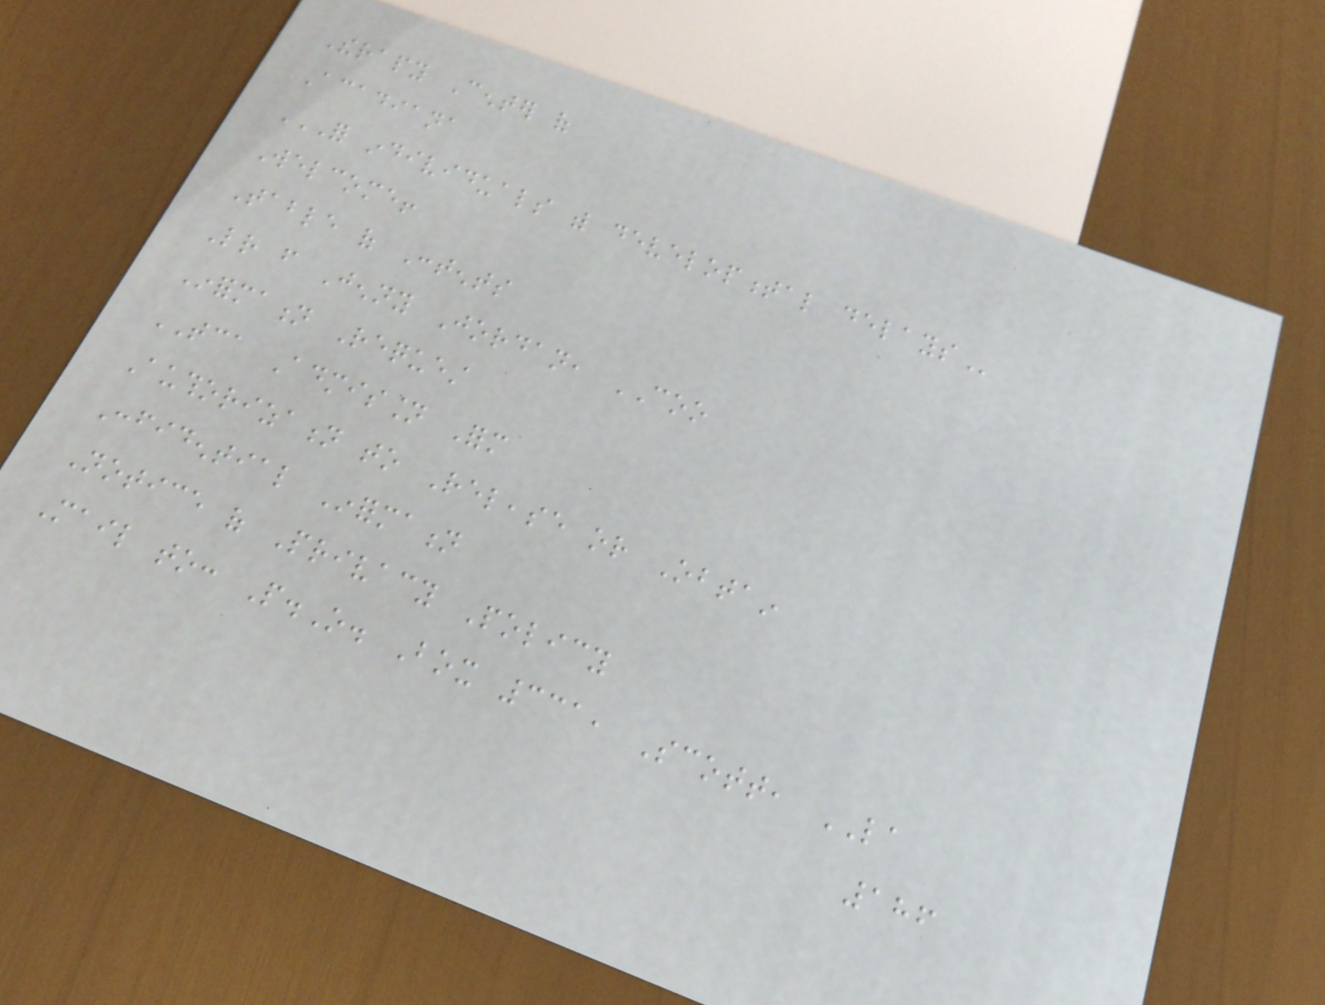Therapy Center of
Acadiana
FOR INDIVIDUALS WITH DEVELOPMENTAL DELAYS
Welcome!
Table of Contents
Letter from Jenny Jordan, COO
Information Request
TCA Admission Form
Authorization to Release or Obtain
Confidential Information
Notice of Privacy Policy
Mail to: P.O. Box 331, Scott, LA
186
